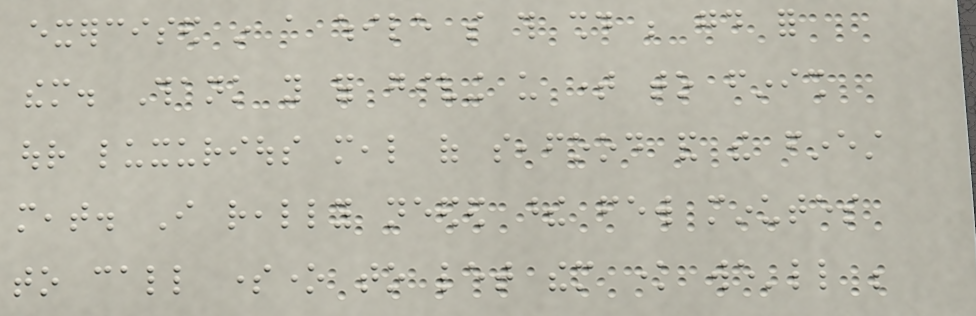exercised in a while so this should be good for
them. Thank you for giving us time to finish
our luxurious meal of seafood and the finest
meat. I really needed these few minutes
to call someone to let them know we'll be
